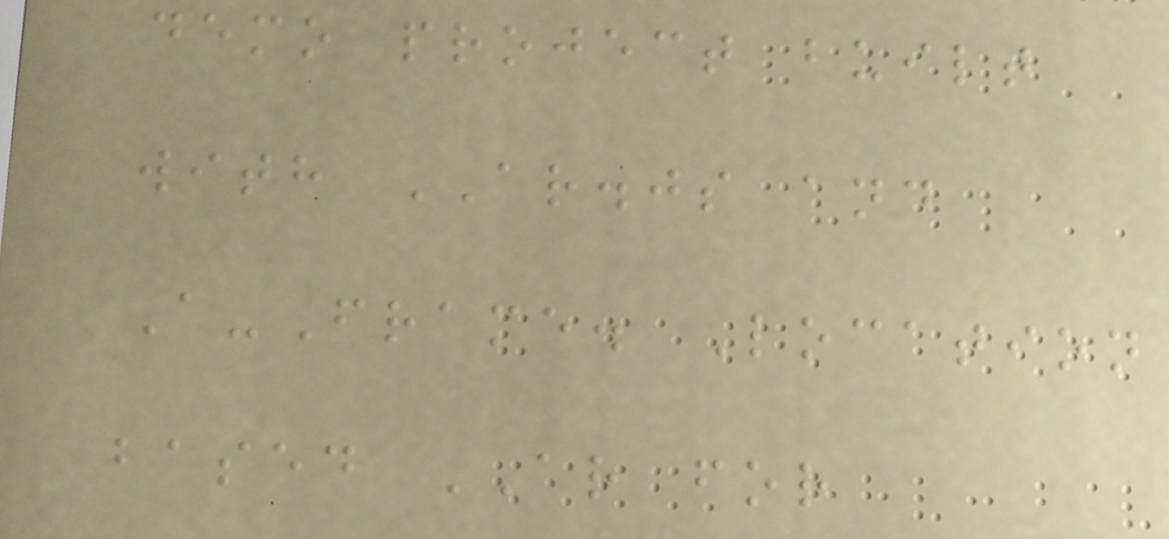demo project built
with AR.js and
A-Frame. Location
based AR for
